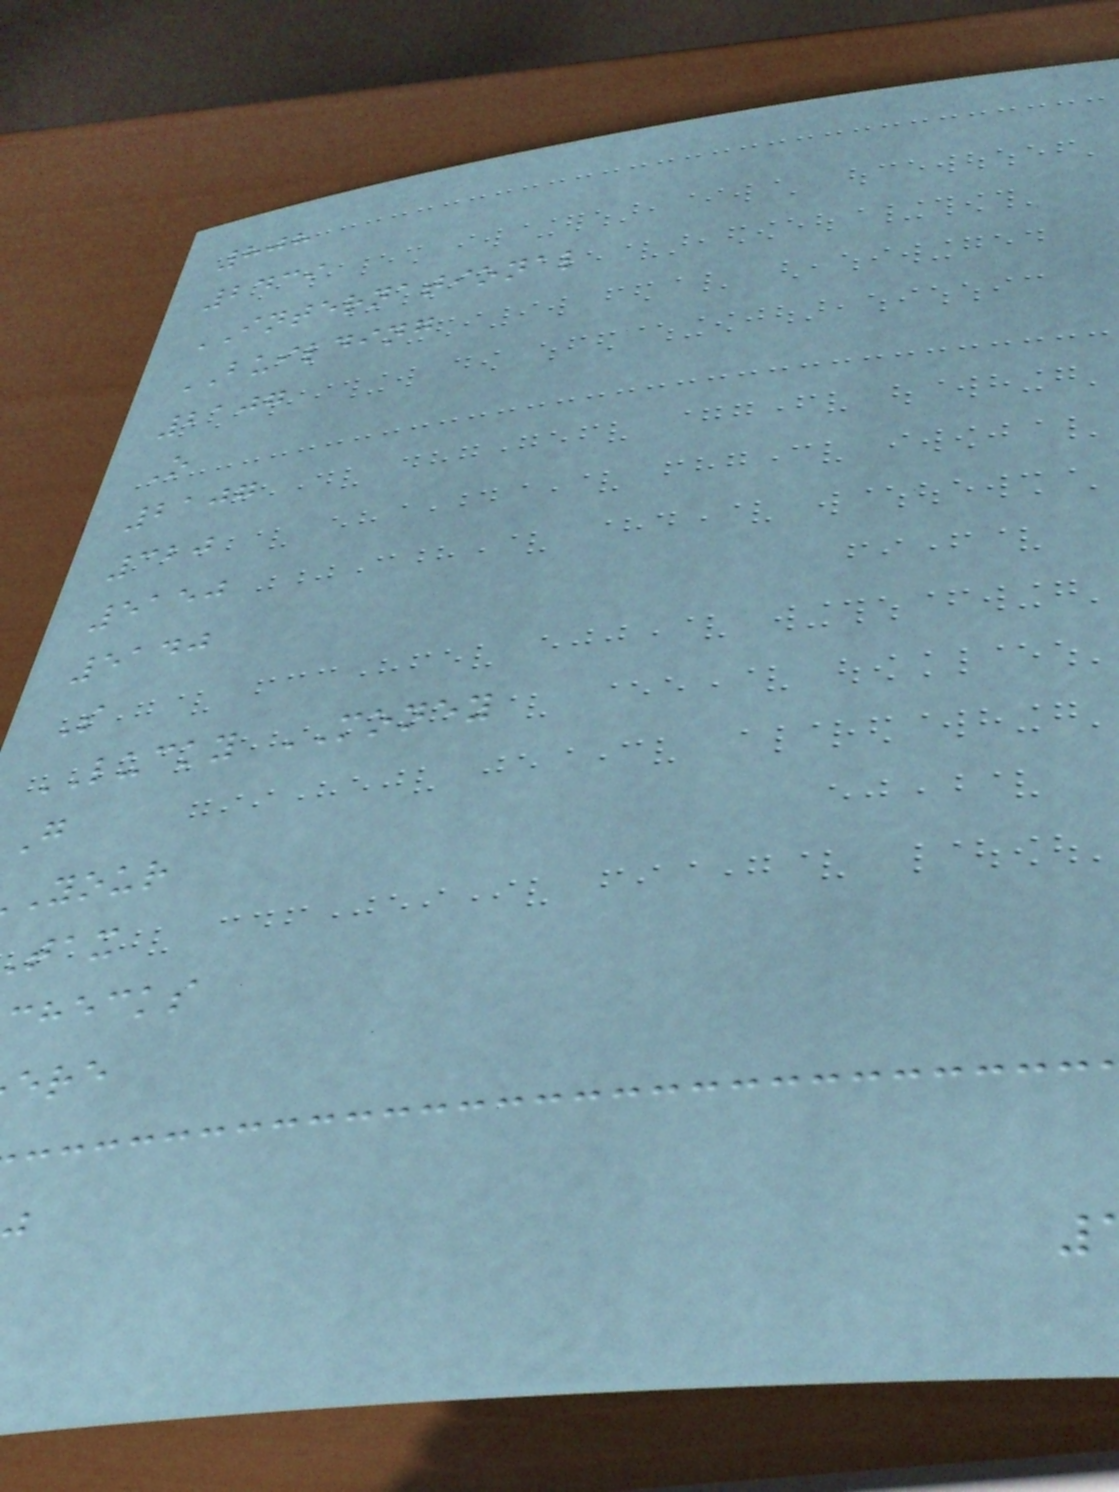808
2439
INTERNATIONAL
BUILDING
2107
O
2107
320
5150
5140
S
LUCKY MONEY
G
your
checks
